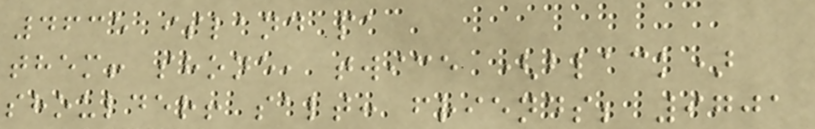4635 island pa
them! shone, twice (black)
shoulder! salt: friends; 9701
